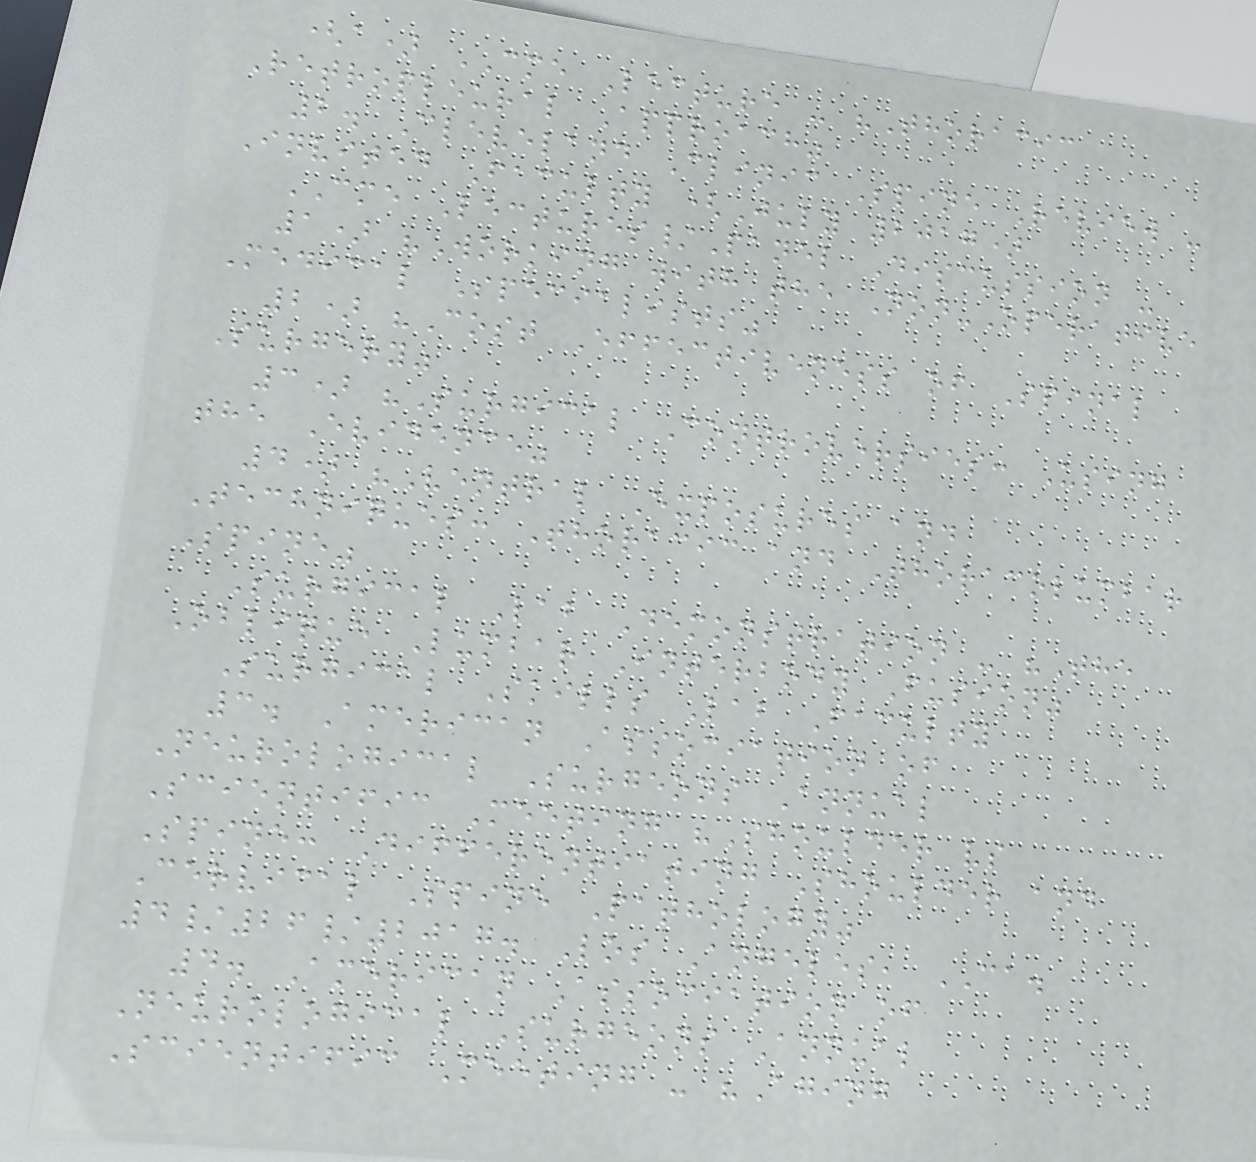(a) CME Lecture - "Thoracic
Retropleural Approach"
2. Cleveland Clinic Spine Review -
Invited Faculty (July 2017)
CME Lectures/Panel Discussion -
1) "Working with the Non-Operative
Medical Specialists"
2) "Cost Effectiveness of Spinal
Surgery"
3) "Surgical Controversies: Using
the Evidence"
4) "Ventral Exposures and
Techniques: Thoracic and Thoracolumbar
Spine"
Surgical Lab Demonstration - "The
Oblique Lumbar Interbody Fusion"
Surgical Skills Lab Faculty
3. American Association of
Neurological Surgeons Annual
Scientific Meeting "Shoulder vs
Spine: Differentiating Shoulder and
Cervical Spine Pathology"
4/26/2017. Los Angeles, CA.
4. American Association of
Neurological Surgeons Annual
Scientific Meeting - "Aging
